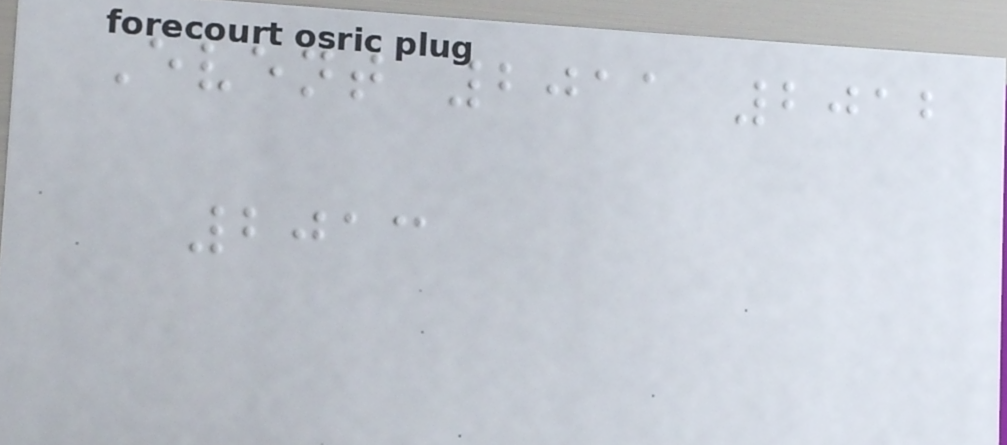Event 2011 2012
2013
